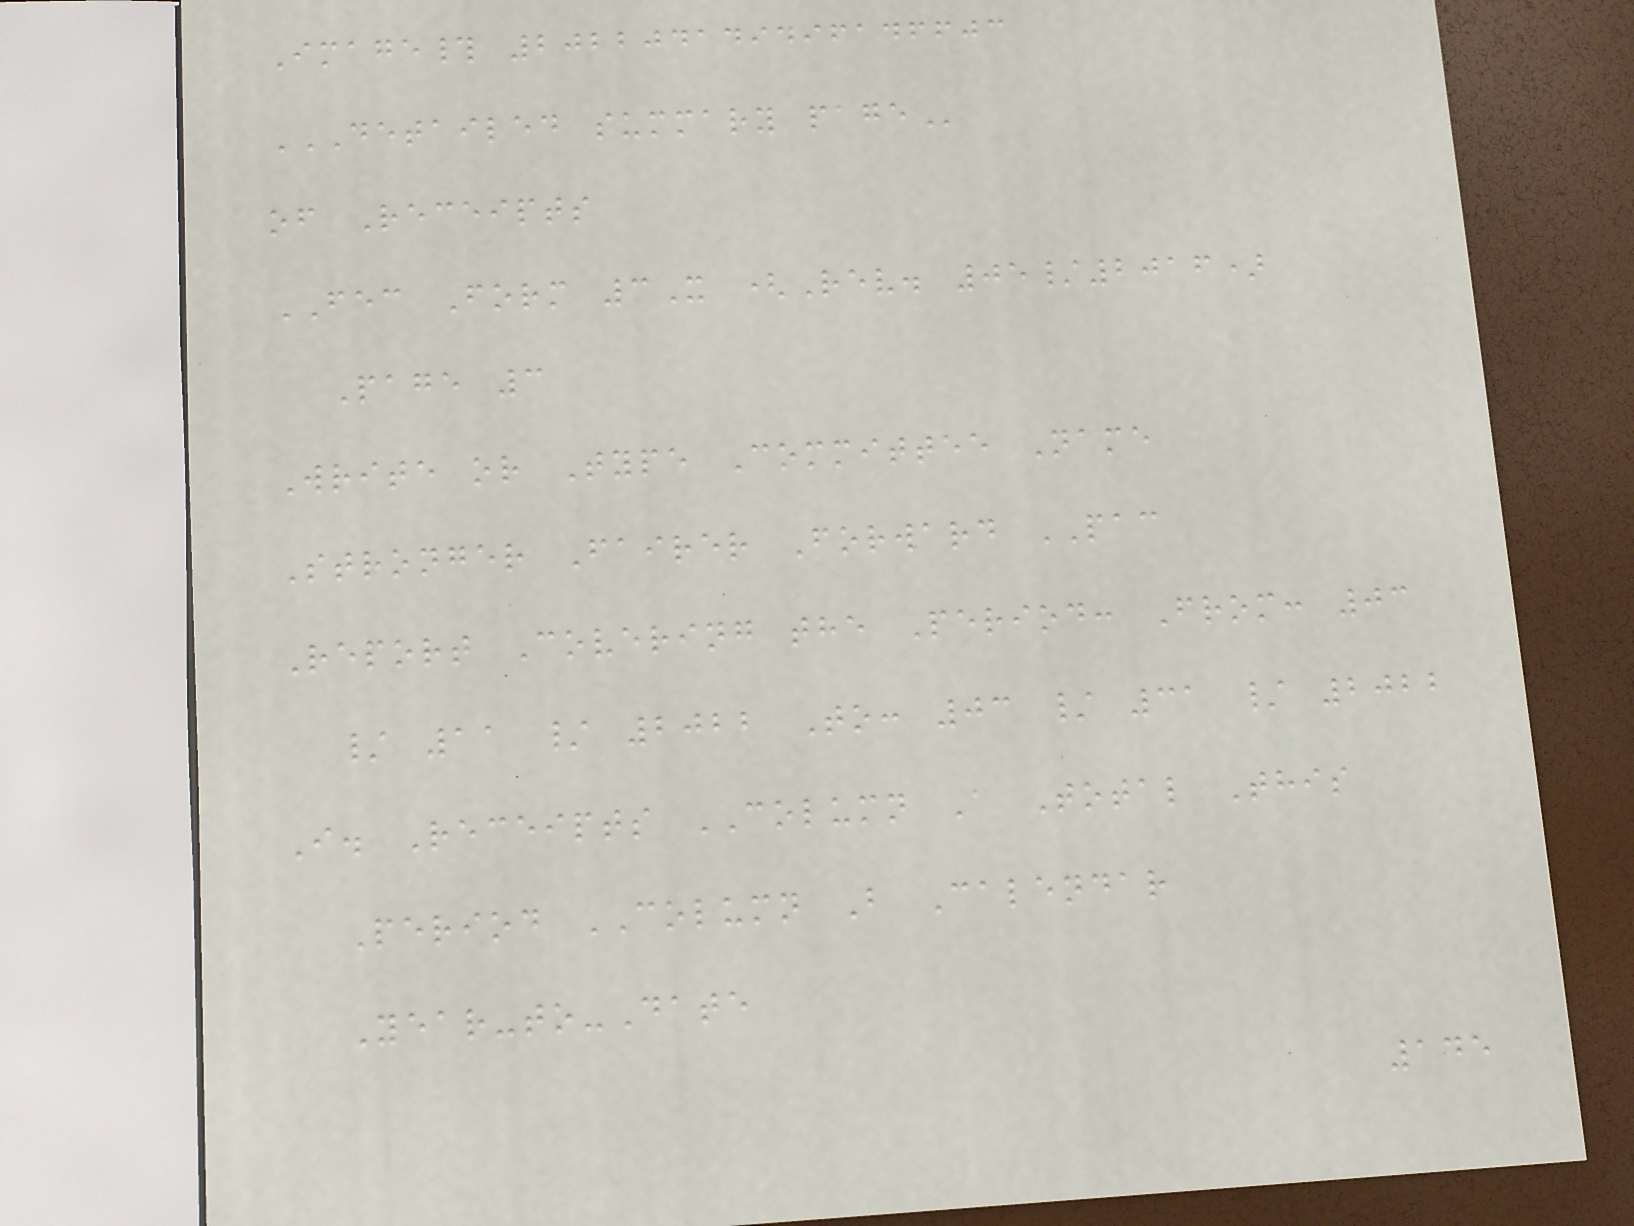Image# 202204149496146603
DETAILED SUMMARY PAGE
of Receipts
FEC Form 3X (Rev. 05/2016)
Page 3
Write or Type Committee Name
Stronger Fairer Forward PAC
Report Covering the Period: From: 03
/ 11 / 2022 To: 03 / 31 / 2022
I. Receipts COLUMN A Total This
Period COLUMN B Calendar
Year-to-Date
145
